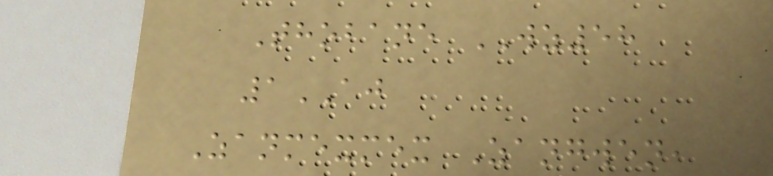Thobane WZ58
1AJ
Zanmexmex Zangwen,
